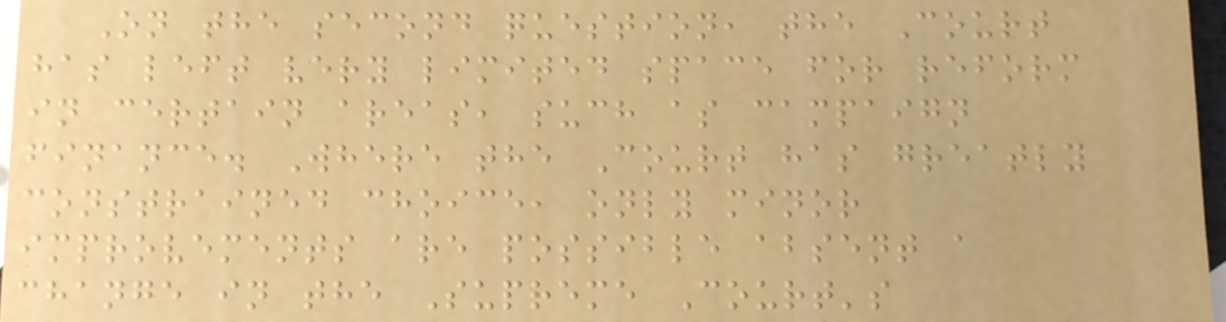On the second question, the Court
has left very limited space for reform
in certain areas, such as campaign
finance. Where the Court has greatly
constrained choice, only minor
improvements are possible absent a
change in the Supreme Court's
